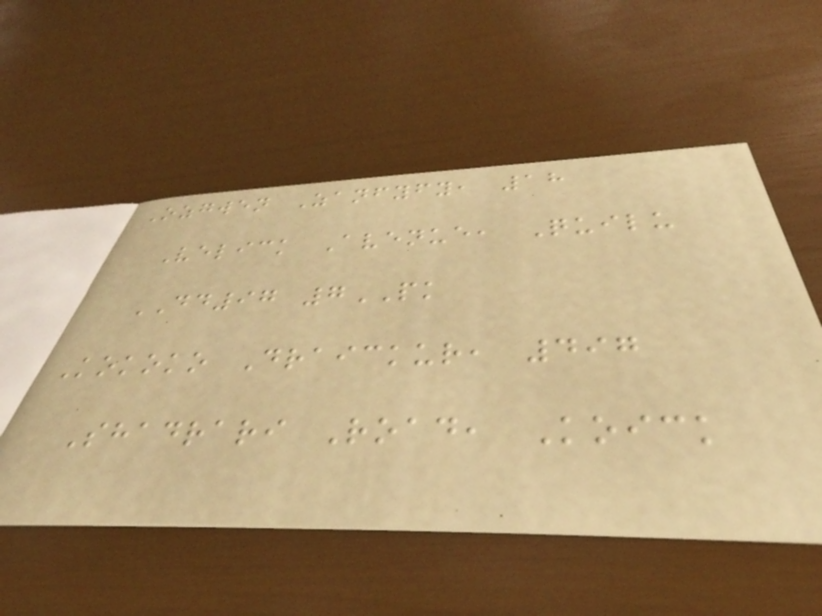Ozgwen Zanfyfy, 18
Velick Avenue, Quilu
DD97 7PK
Kokoko Draickur, 497
Shadrari Road, Koick
